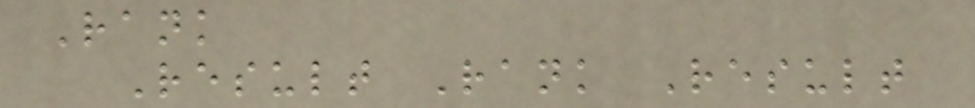Rank
Result Rank Result
